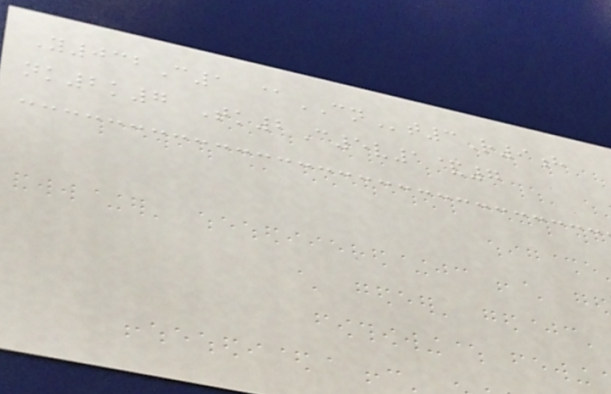Y032C1 @CNt3R9h
nk2k7 Tk2C5v1&7
